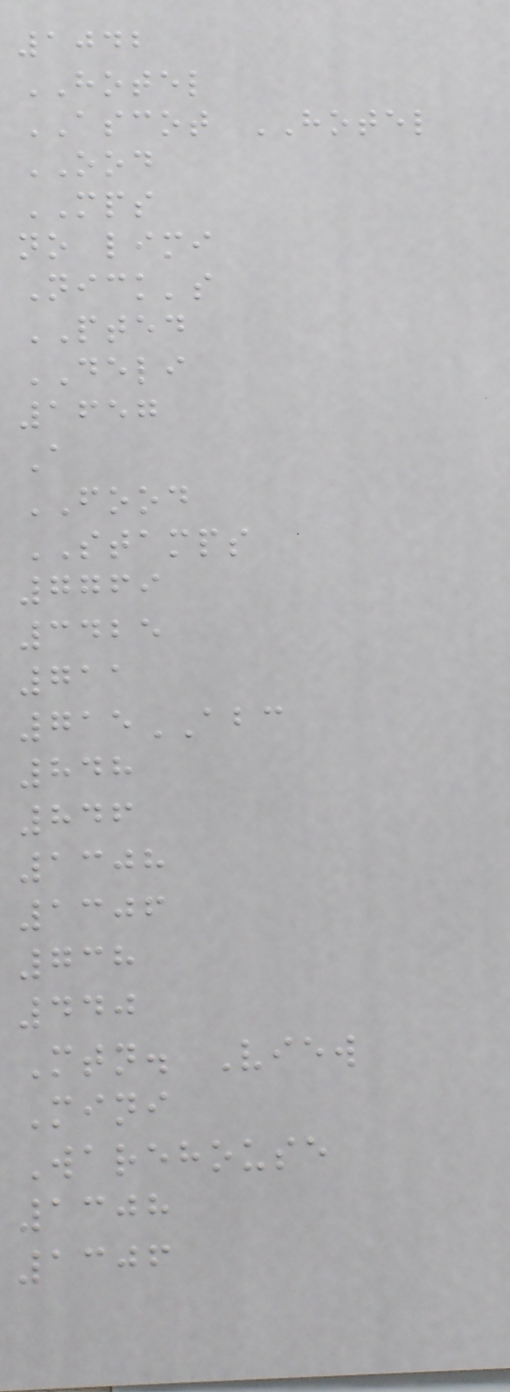1042
HOTEL
ASCOT HOTEL
OOD
MPS
no limi
Nick's
PTED
DELI
1657
A
FOOD
STAMPS
7769
3425
711
715ABC
848
846
1308
1306
738
440
Mtn. View
Mini
Warehouse
1308
1306
